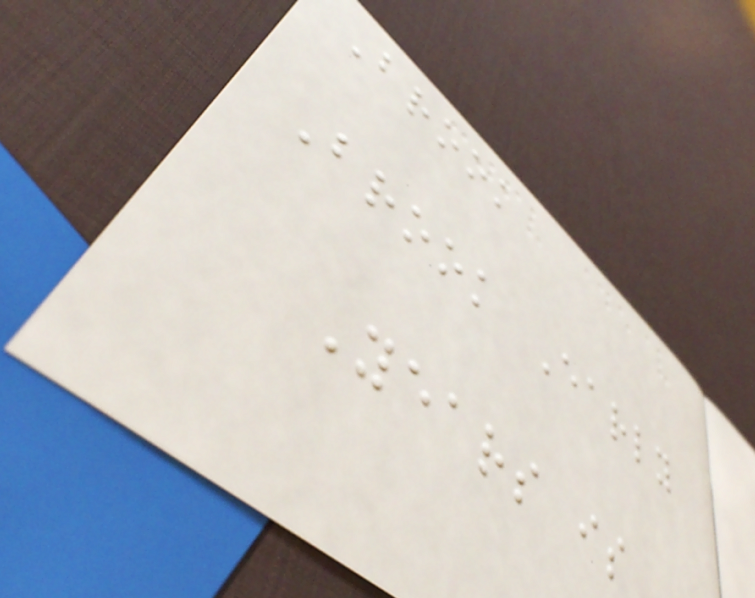Brook
Brook Early
Years is
